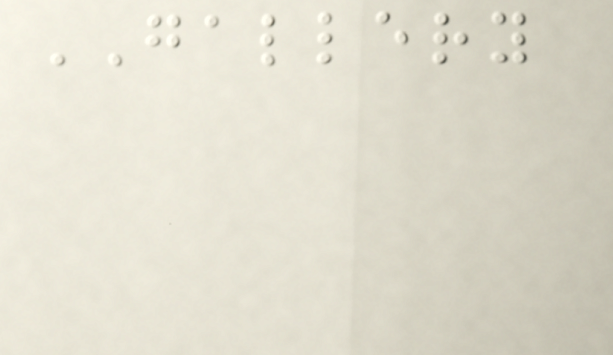GALLERY
